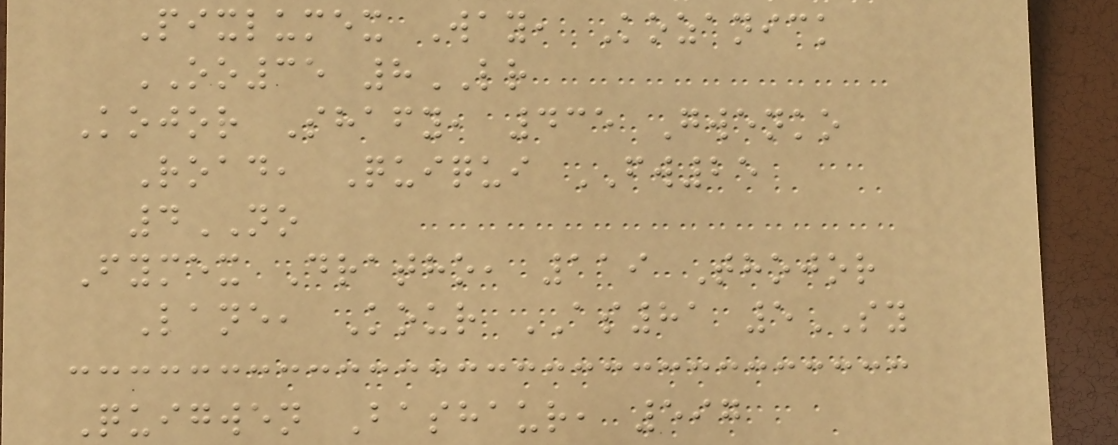Pixlumex Way, Kozanick
OO35 8LR
Kojor Shafy, 435 Gwenko
Road, Quiqui FW25
4NO
Fymex Dratho, 119 Thojor
Lane, Kour AS81 5SY
Quigwen Bashaur, 597
